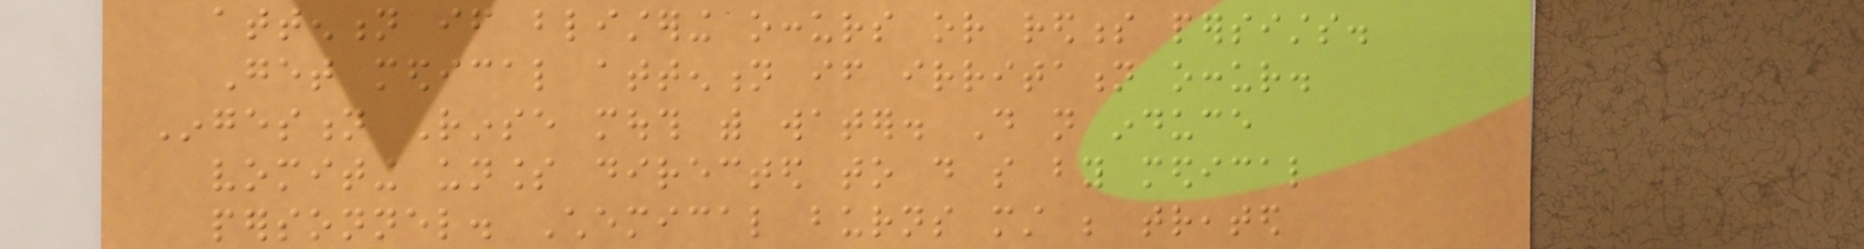attention if blistering occurs or redness persists.
Get medical attention if irritation occur.
Ingestion Rinse mouth with water. Do not induce
vomiting unless directed to do so by medical
personnel. Chemical burns must be treated
